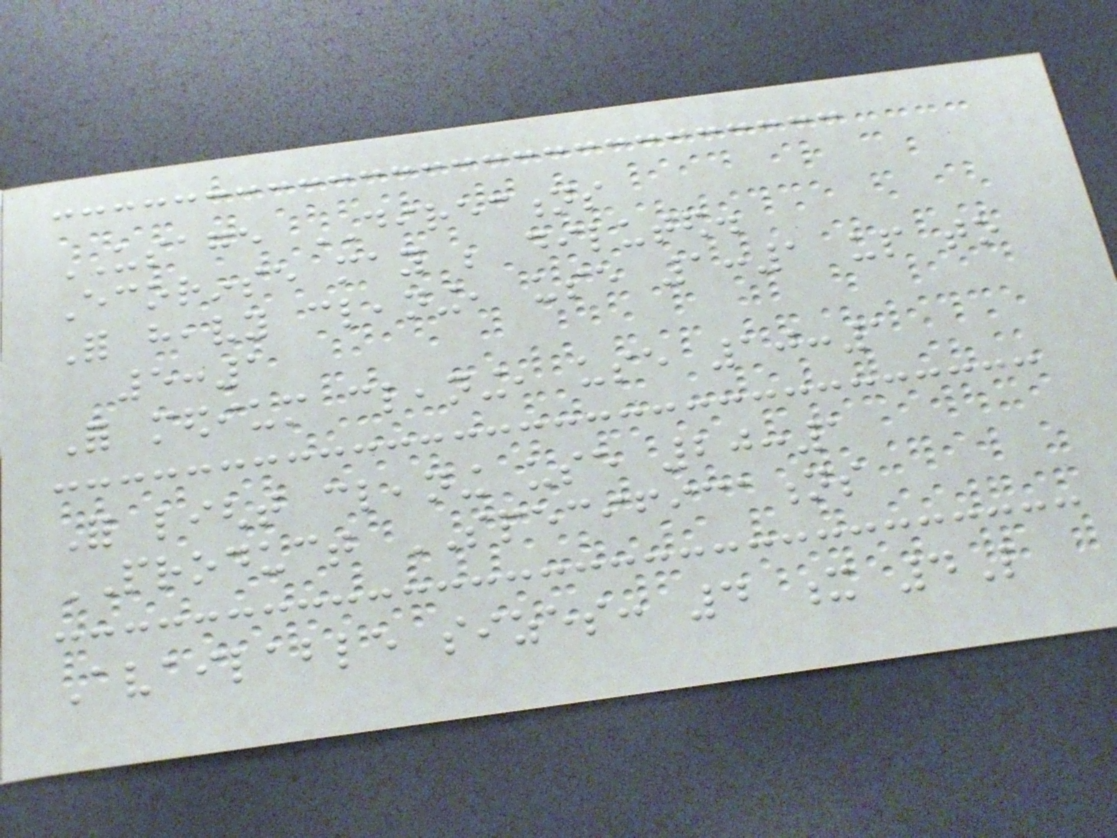USAGE DIRECTIONS
Ecorinse may be diluted.
For heavy cleaning, use 1:1 up to
5:1
For medium cleaning, use 10:1
For light cleaning use 20:1
PRODUCT SPECIFICATIONS
Available sizes: 4 x 4L
